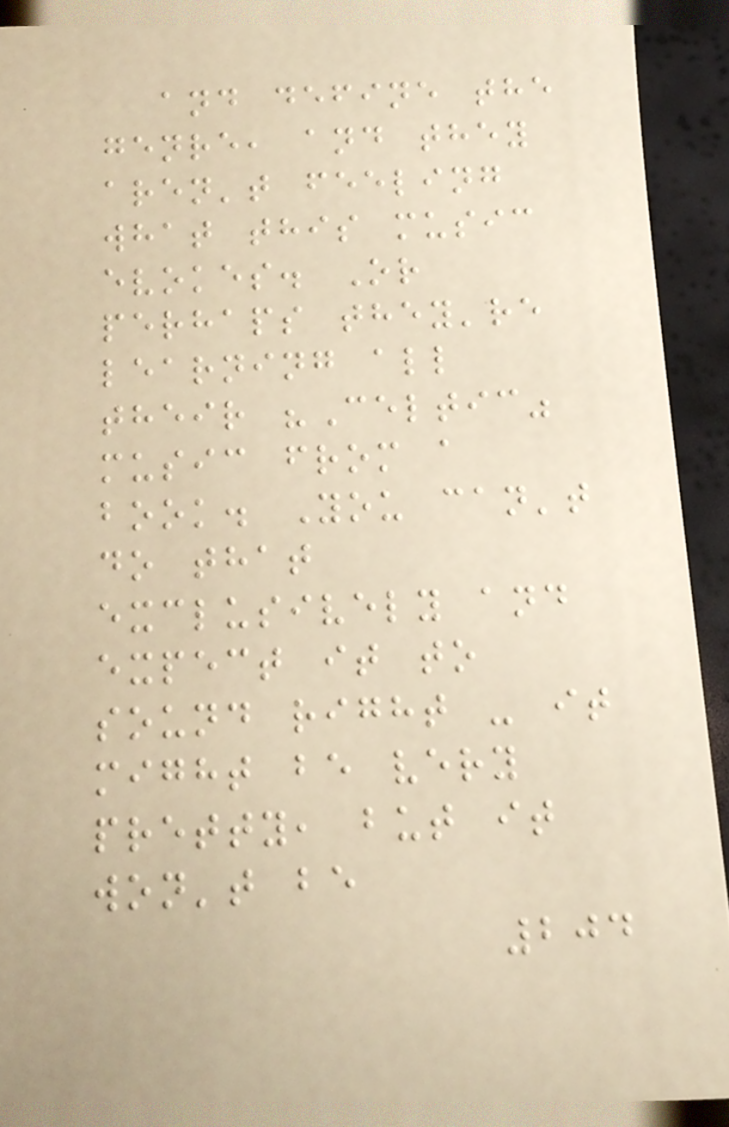and define the
genre, and they
aren't feeling
what this music
evokes. Or
perhaps they're
learning all
their "Celtic"
music from a
book. You can't
do that
exclusively and
expect it to
sound right - it
might be very
pretty, but it
won't be
204
